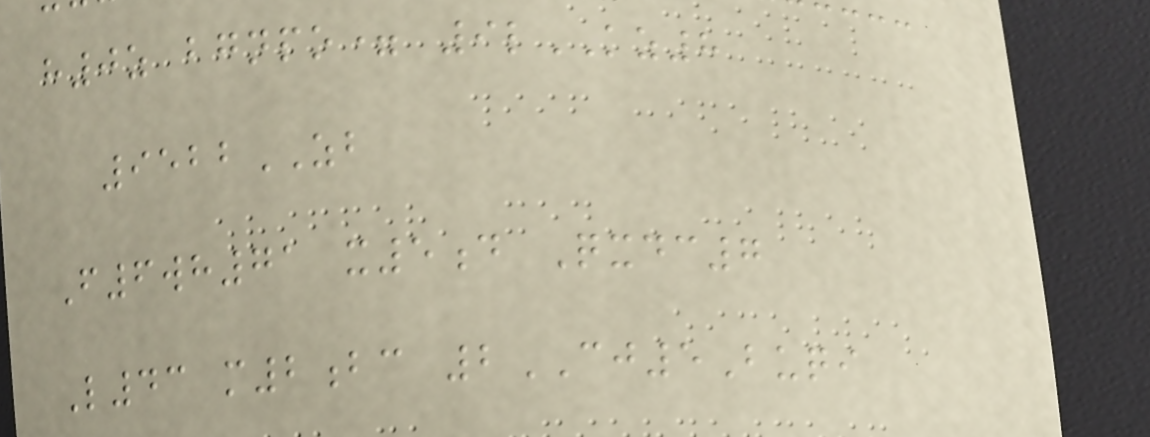h0z bgnpo= 9lKZ8
9522ZB
F6wh71 x5d Qxdc7
L43 m2bc 2CJ5Buqi
